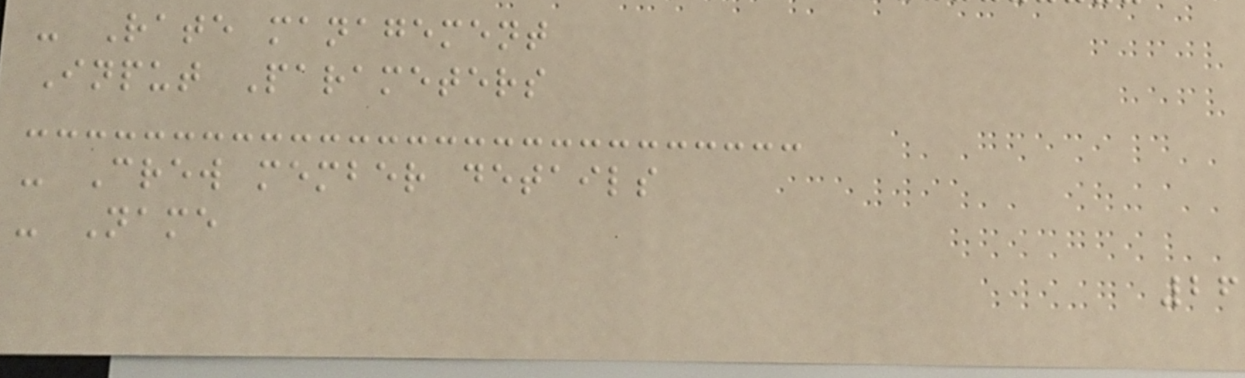- Rate management
Input Parameters
- Crew member details
- Name
26
